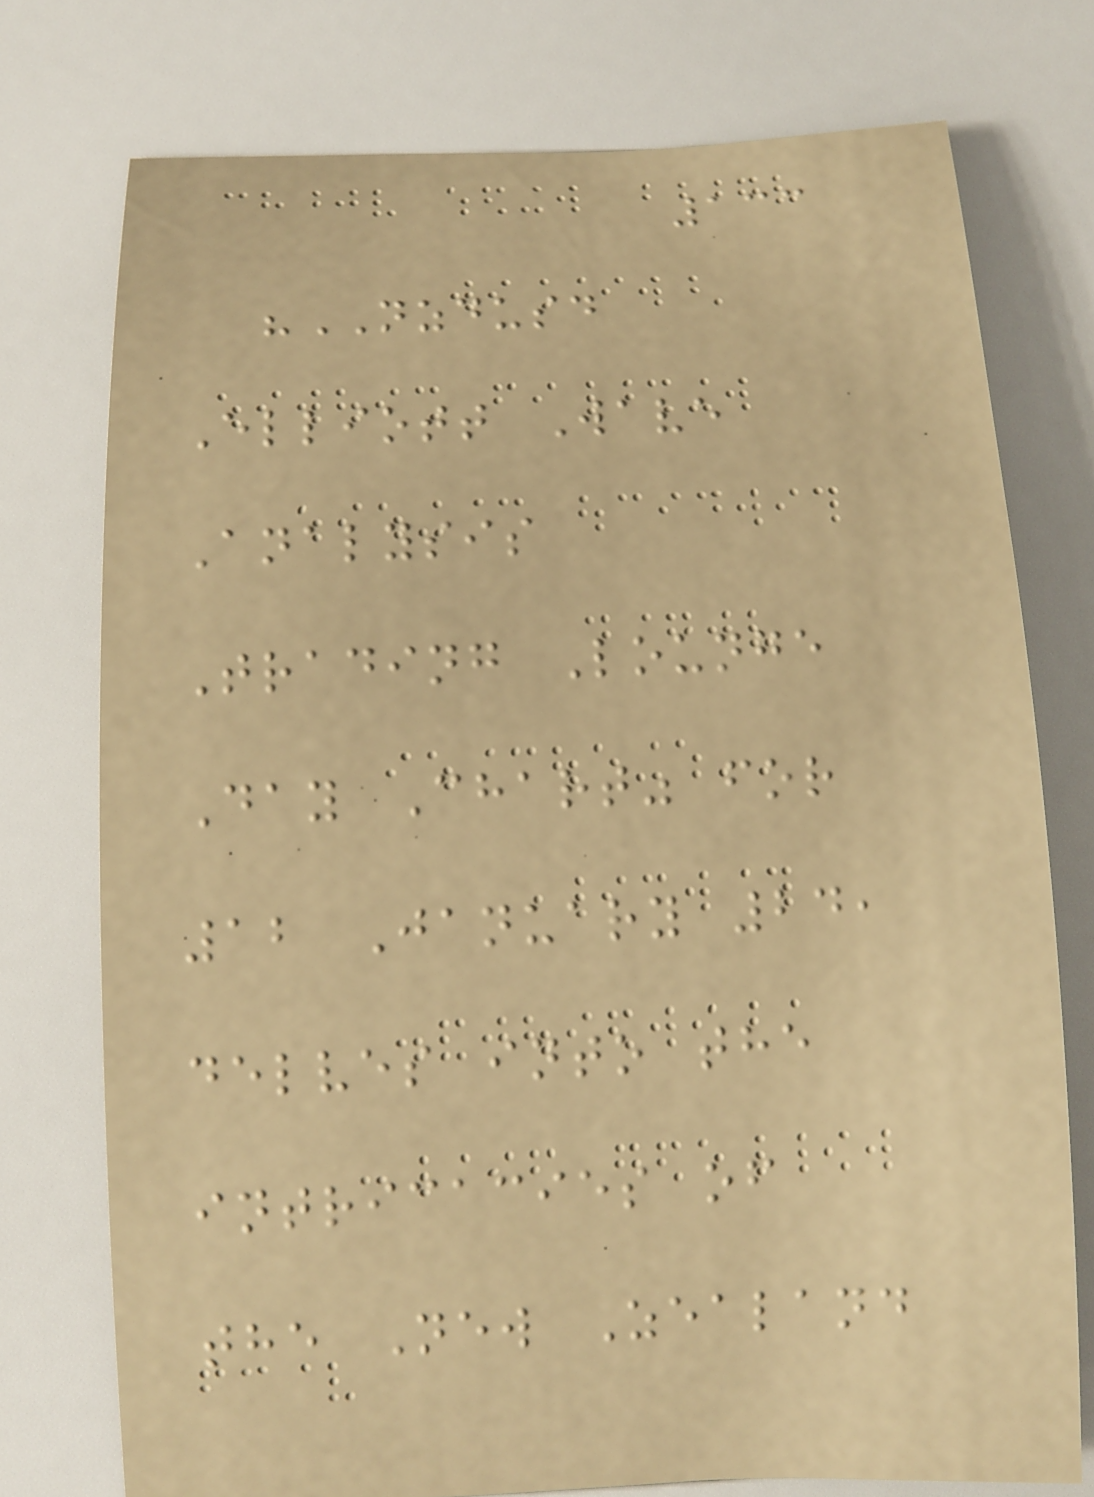133
"NZDUSD
Elliott Wave
Analysis
Trading Lounge
Day Chart" for
12 January 24,
delves into the
intricacies of
the New Zealand
